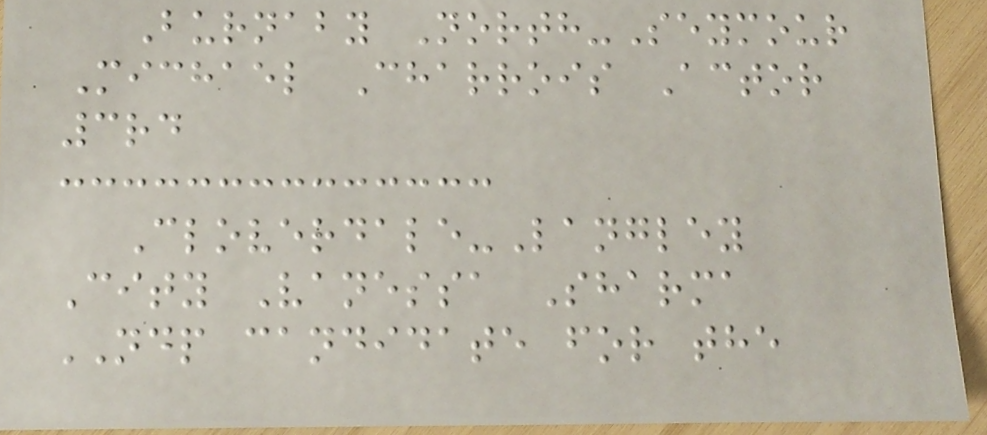Burnaby North-Seymour
Michael Charrois Actor
3rd
Cloverdale-Langley
City Vanessa Sharma
NDP candidate for the
